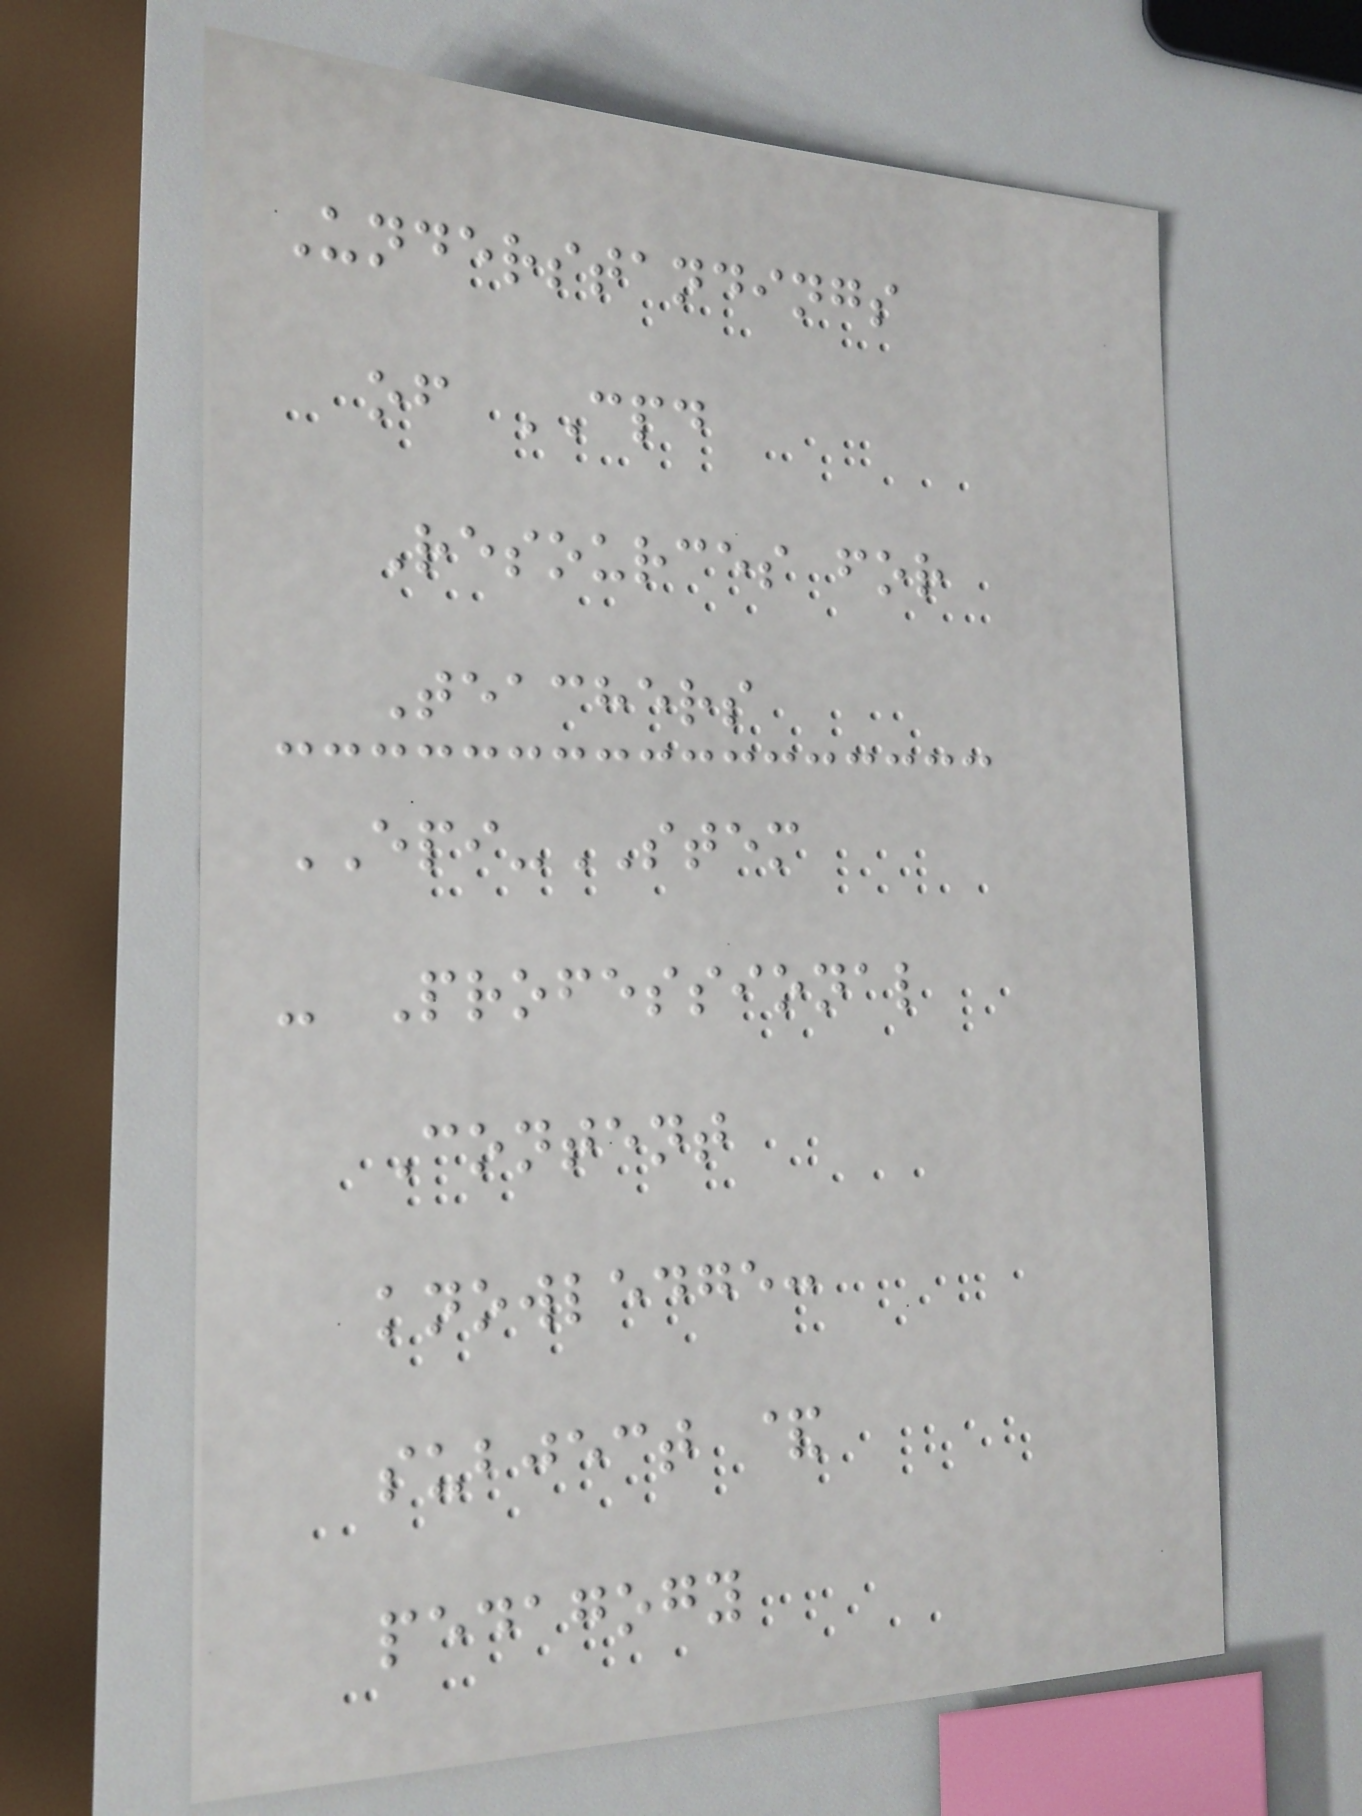Understandings
of CPD
Resources for
Teachers
EPI-STEM
- Professional
Content
knowledge:
subject &
pedagogy
